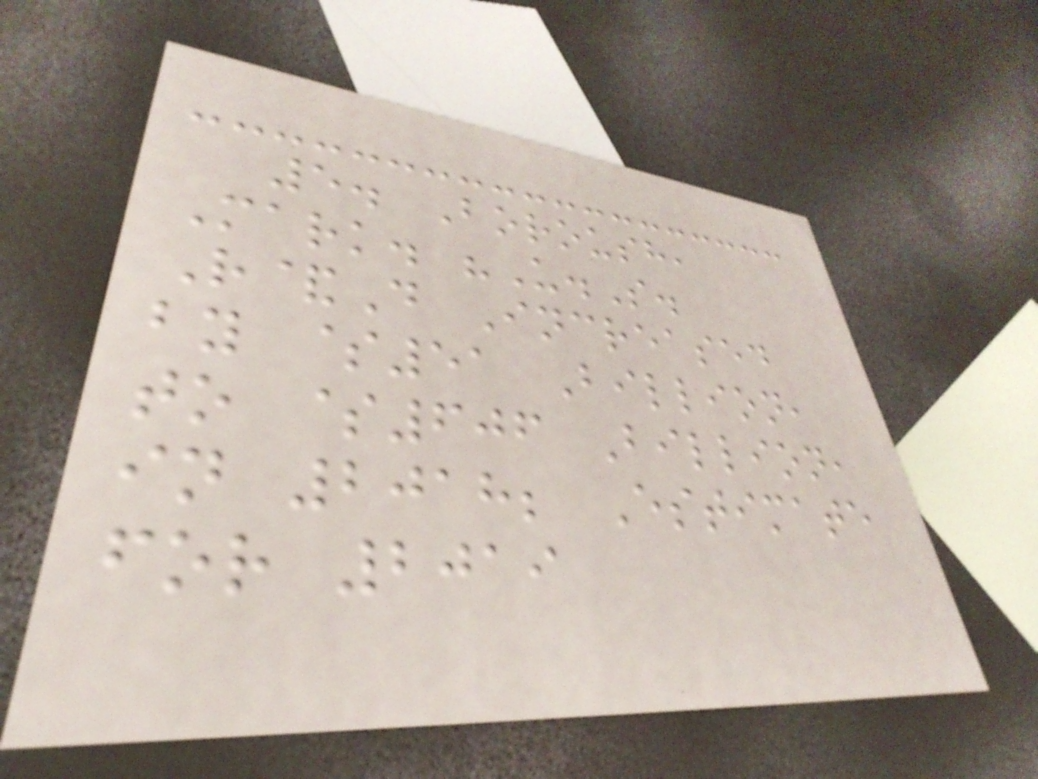5. Boroush,
Mark. "U.S.
R&D Increased
by $51 Billion,
to $606 Billion,
in 2018; Estimate
for 2019
